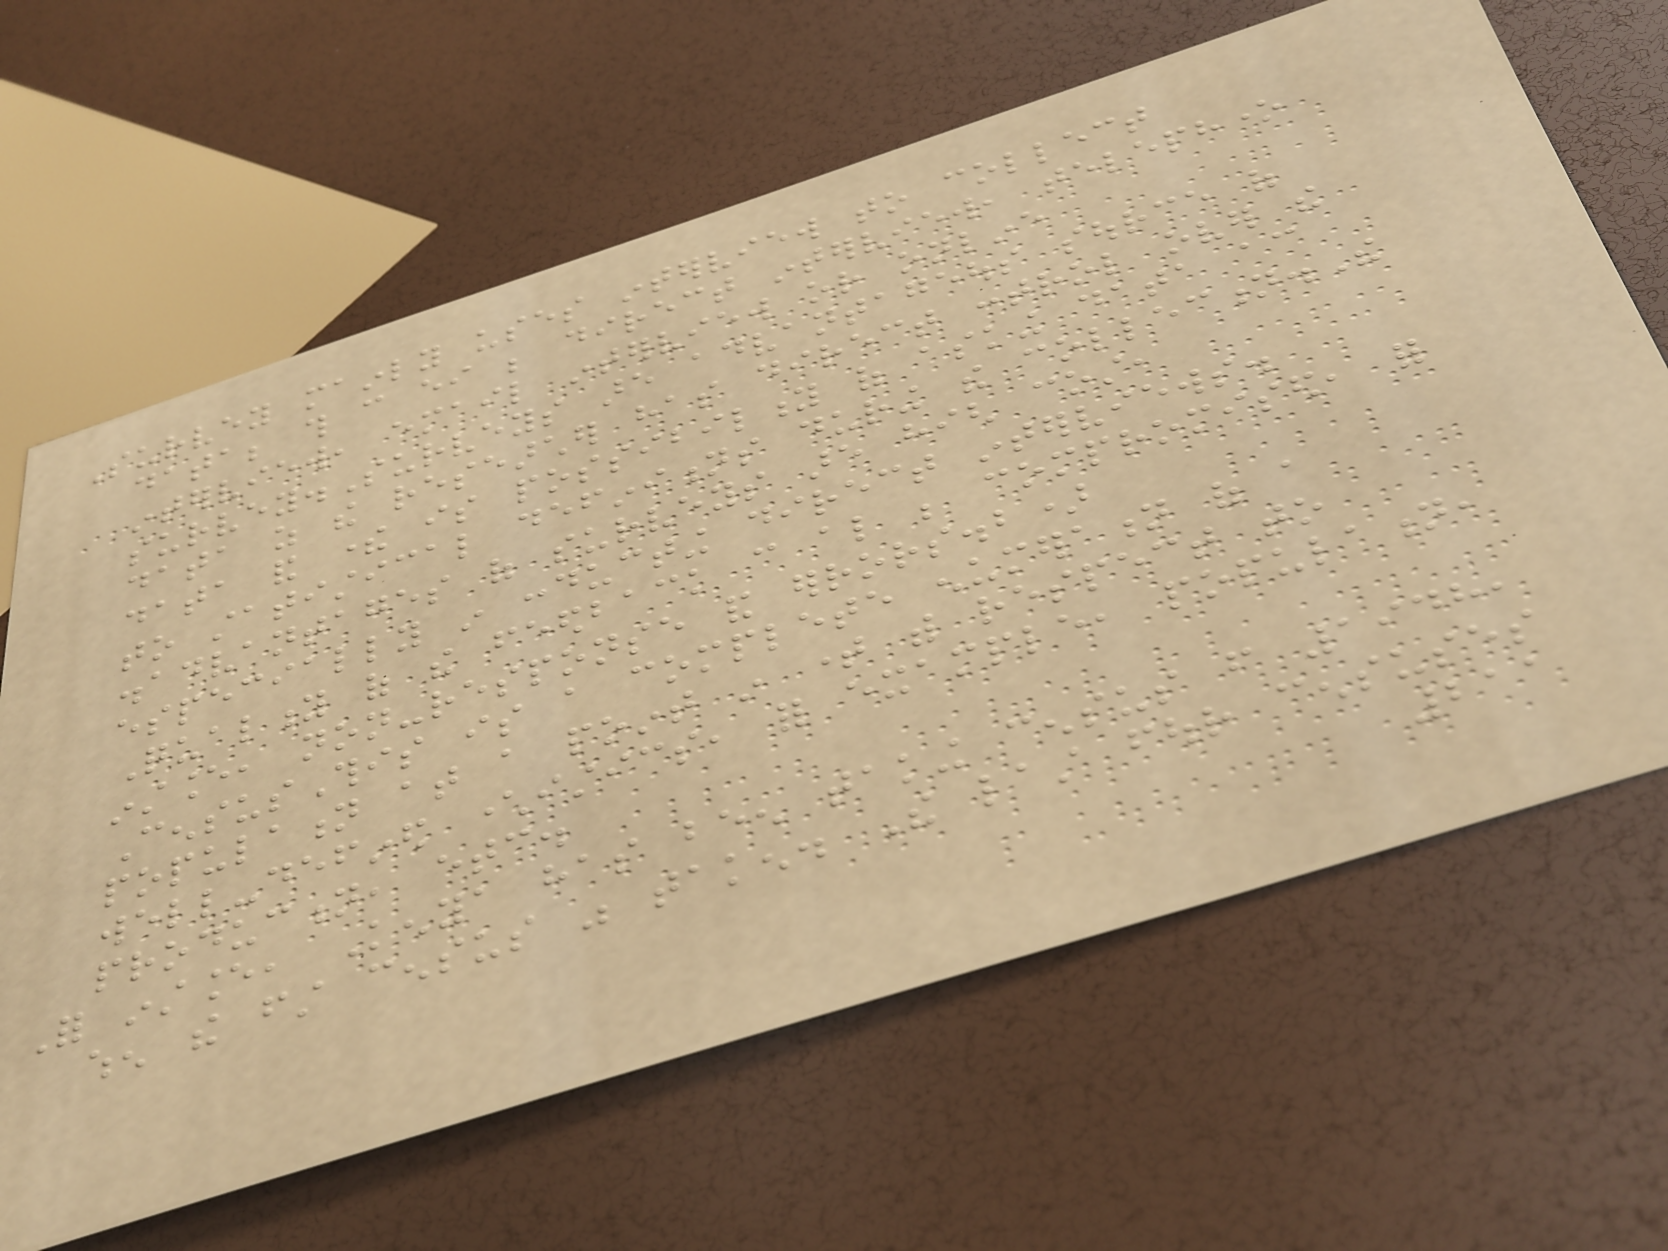Survey mainly uses interview to collect
data; this can either be direct interview, telephone
interview, email interview or online
survey.Surveys are advantageous source of
data as the researcher has direct control over the
data and there is possibility of asking data according
to statistical definitions during the collection.The
disadvantages of surveys are high cost,
especially in conducting direct interviews.
Quality of the feedback can also be compromised, for
instance, non-response and errors.b)
CensusThis is a complete enumeration of a
population at a point in time with respect to
well-defined characteristics, for example, population,
production, etc.
For instance, Kenya has been taking census from 1948,
when the first census was taken. The last four censuses
211
